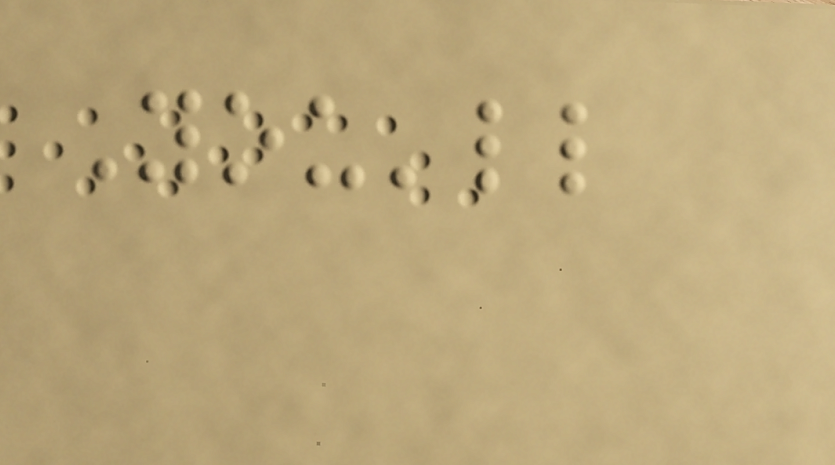You'll
